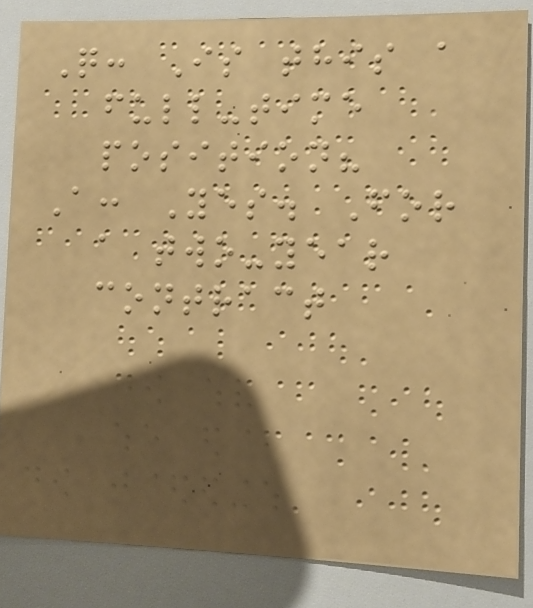Q: Is this a
full-time
position?
A: Yes. For
a two-year
contract
